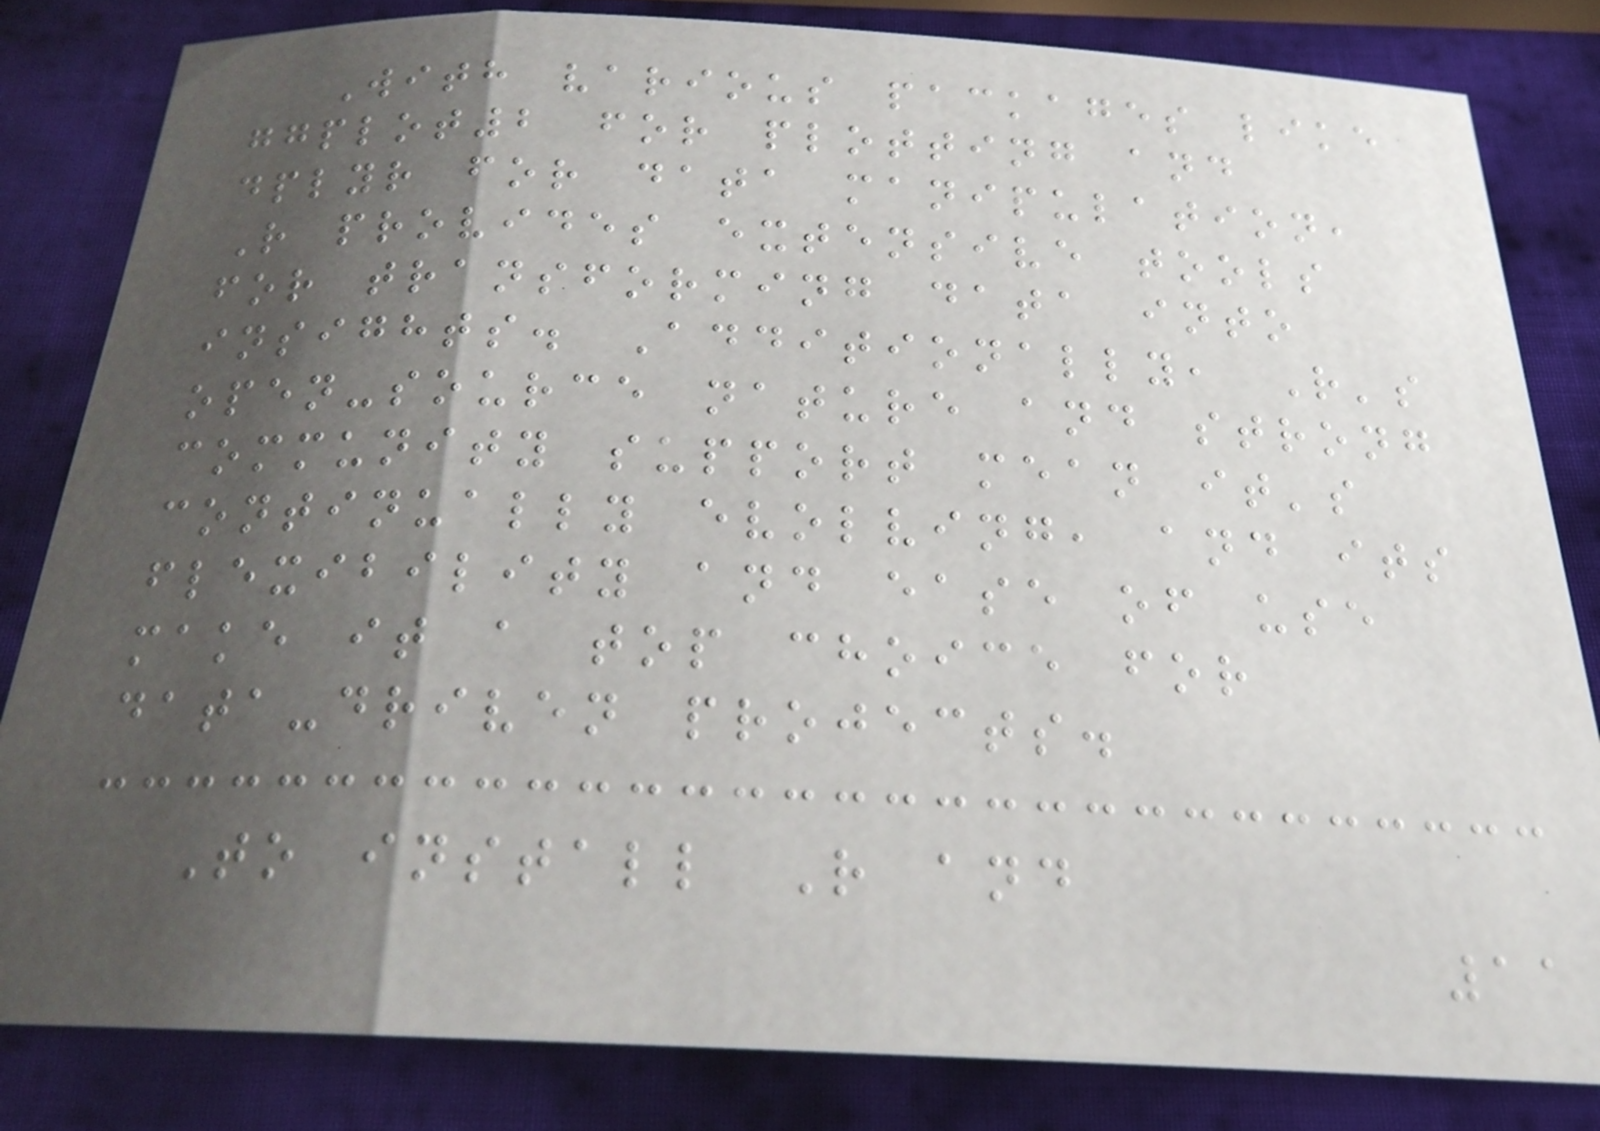With various packages like
ggplot2 for plotting and
dplyr for data manipulation,
R provides extensive tools
for transforming data into
insights. Additionally, R's
open-source nature and strong
community support mean it's
continually evolving, and its
flexibility and ease of use
make it a top choice for
data-driven projects.
To install R and
11
